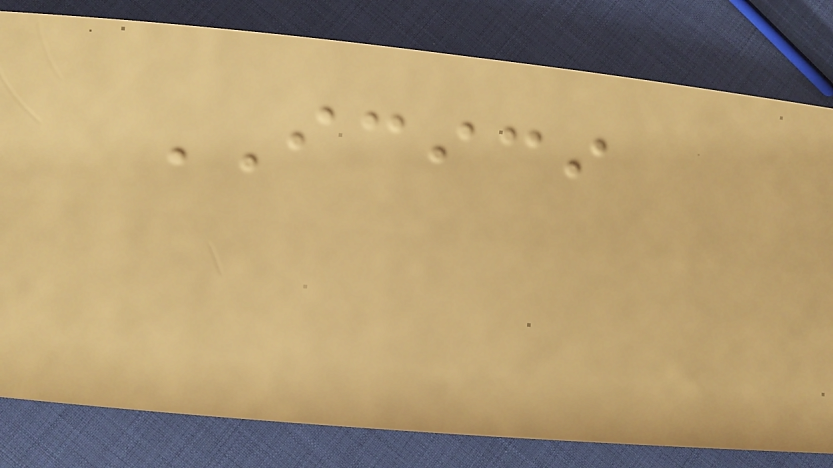ICICI
